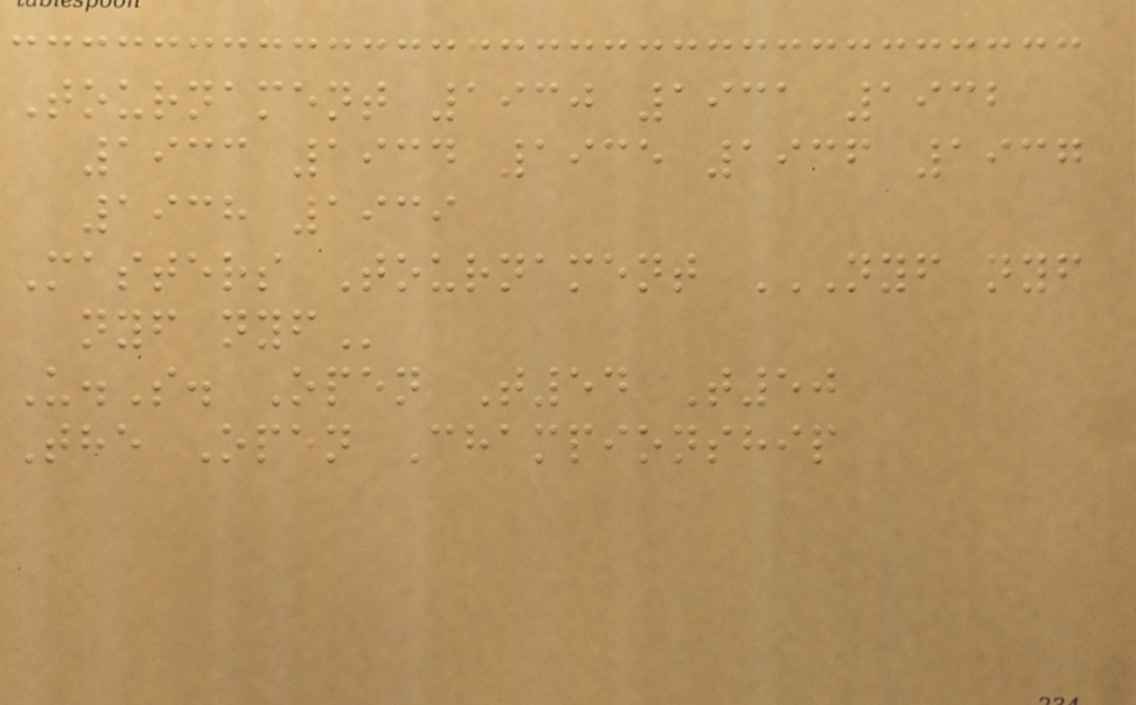Tournament 1930 1931 1932
1933 1934 1935 1936 1937
1938 1939
Masters Tournament NYF NYF
NYF NYF
U.S. Open T54 T50
The Open Championship
